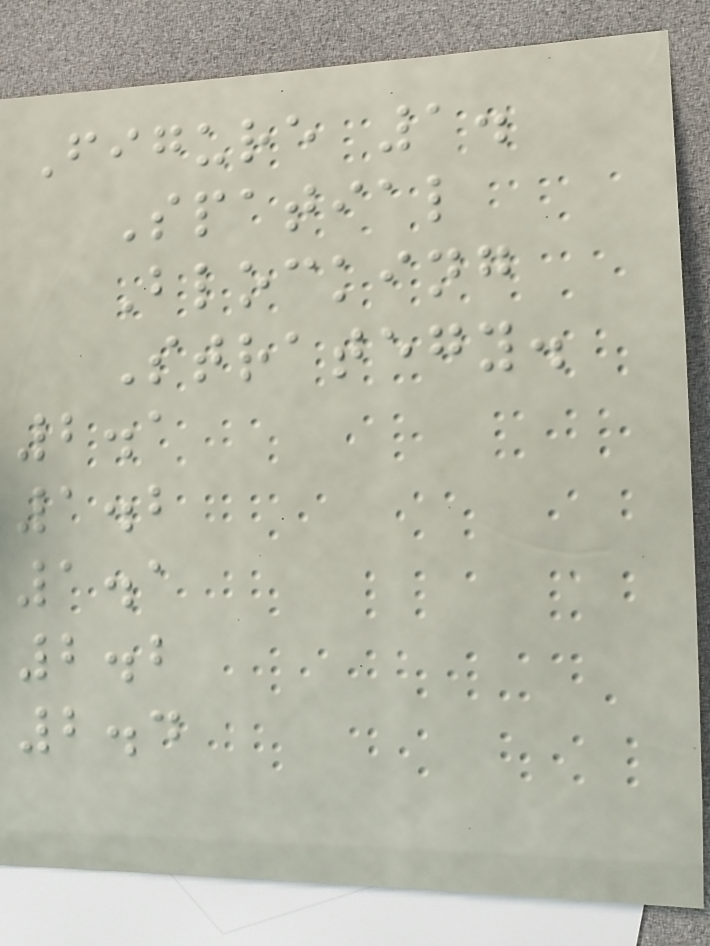Figure 1.
Spatial
Blocking
Strategy.
2.1
1.2
1.1
2.2
2.4
